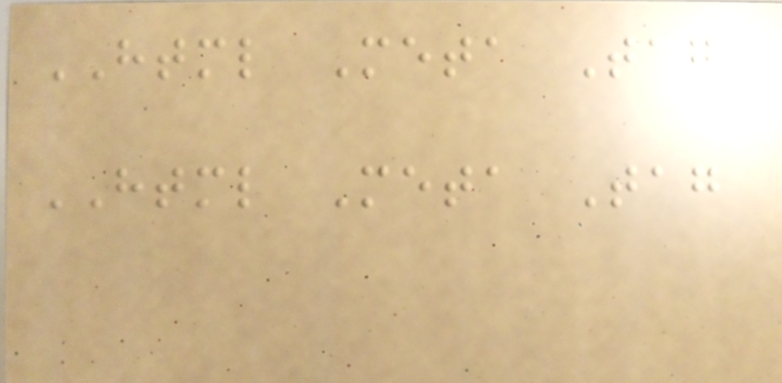HTML Meta Tag
HTML Meta Tag
